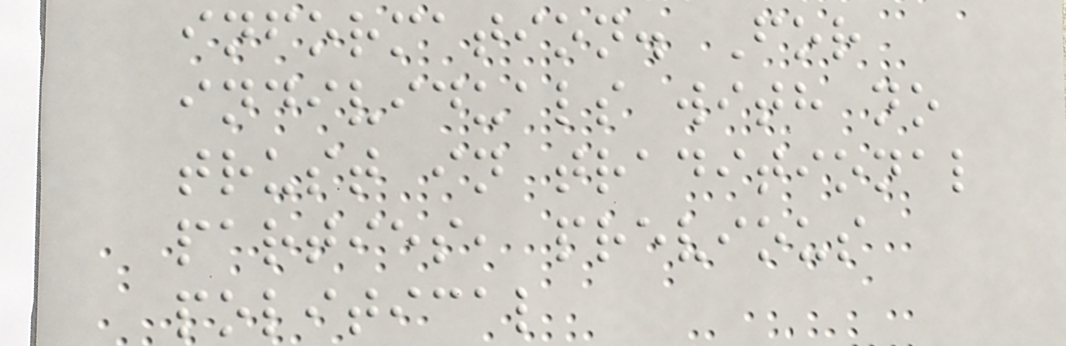information. For
individuals with no
trust in traditional
parties, previous
political
